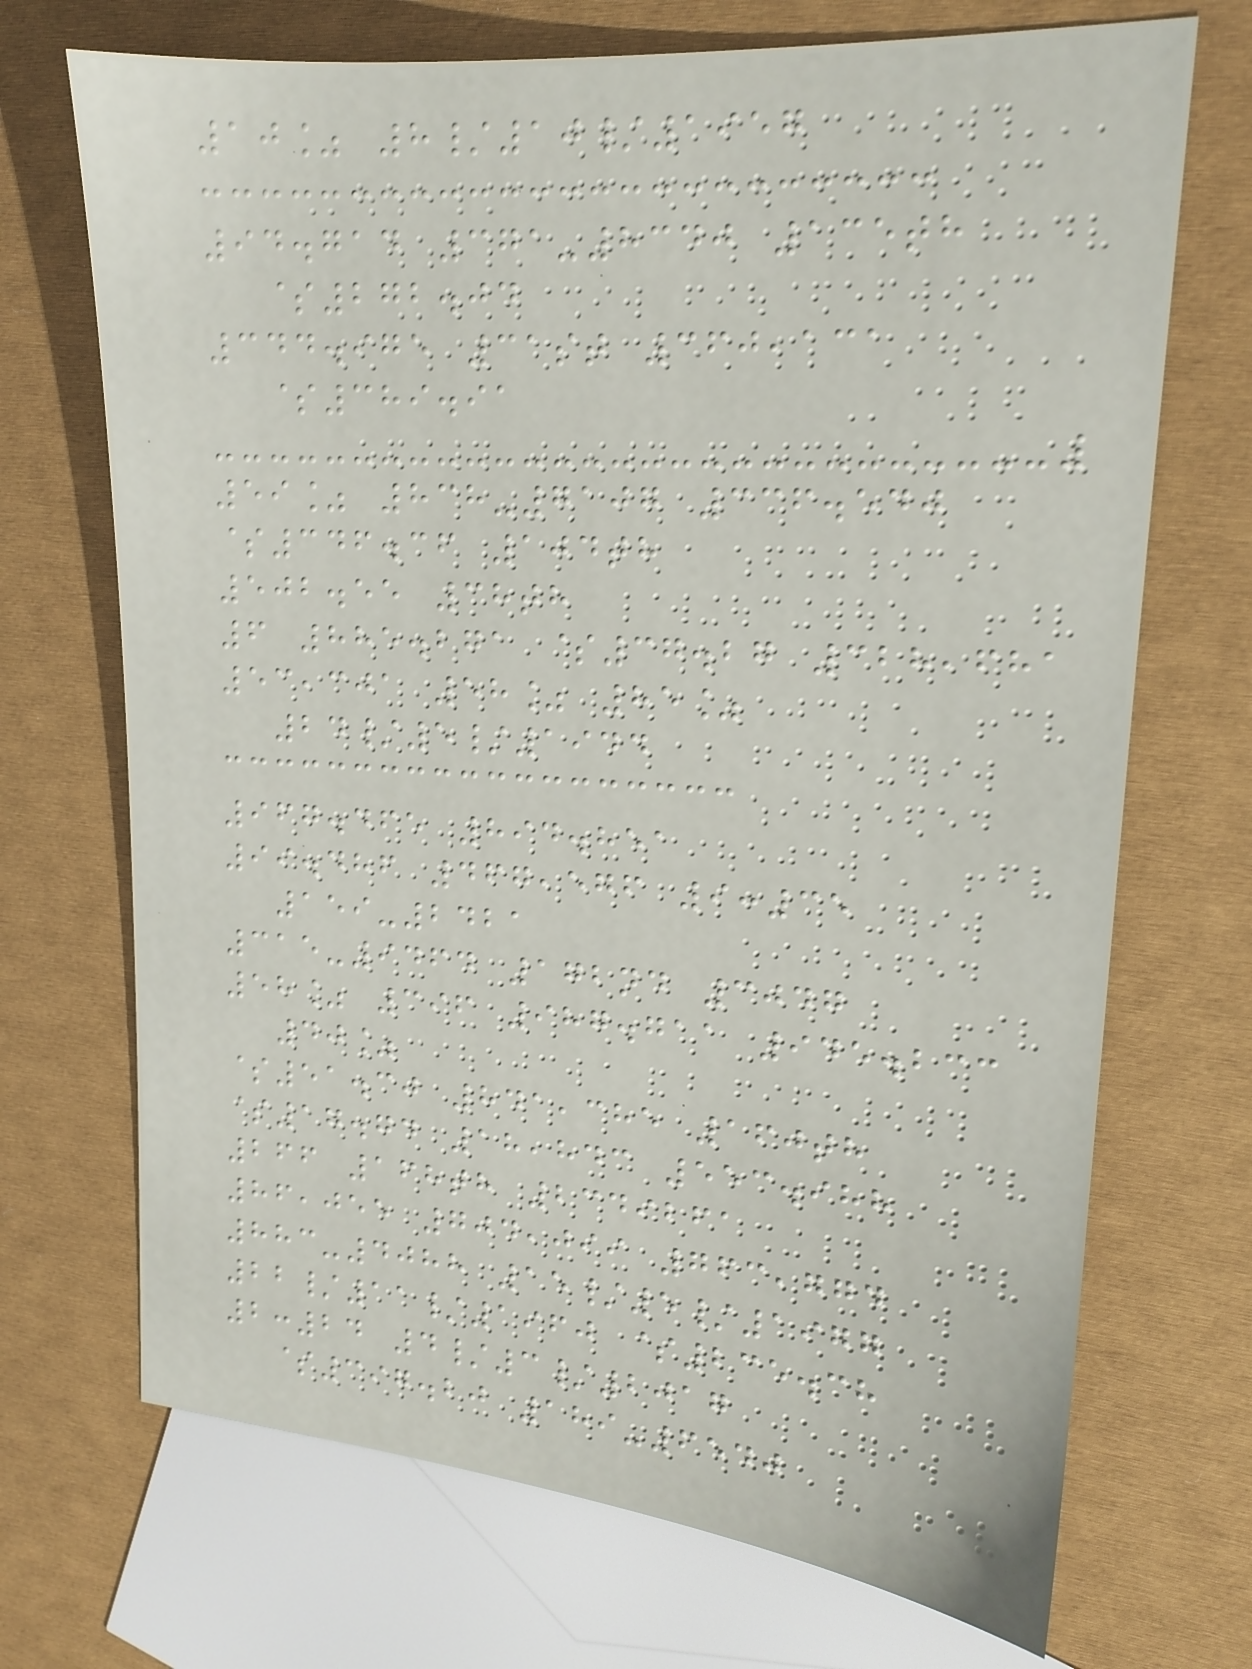10% 8/10/1957
94.714 371-8340 135th
$272.04
344.975 31st 360,131
$389.91
59% 838-7107 336.540
$346.36 104th
502.55 38th
6 885.271 $37.27 328,681
53,301 58% 85%
24/5/1944
967.465 894.851
99.486 467,576 9:35
159-2421
315-9464 172nd 3047
58% 396 987.711 945.233
40%
$51.30 841,385 160th
$17.74 18,843 553.988
266 168th 2349261
86,055 704,099 763,774
883-4088 15/5/1977
22/11/1960 $235.38
2:24 4/3/2017
$397.20 189-6540
